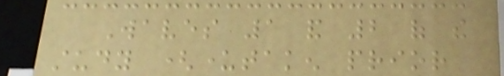Waves 1 and 2 of the
study (undertaken prior
